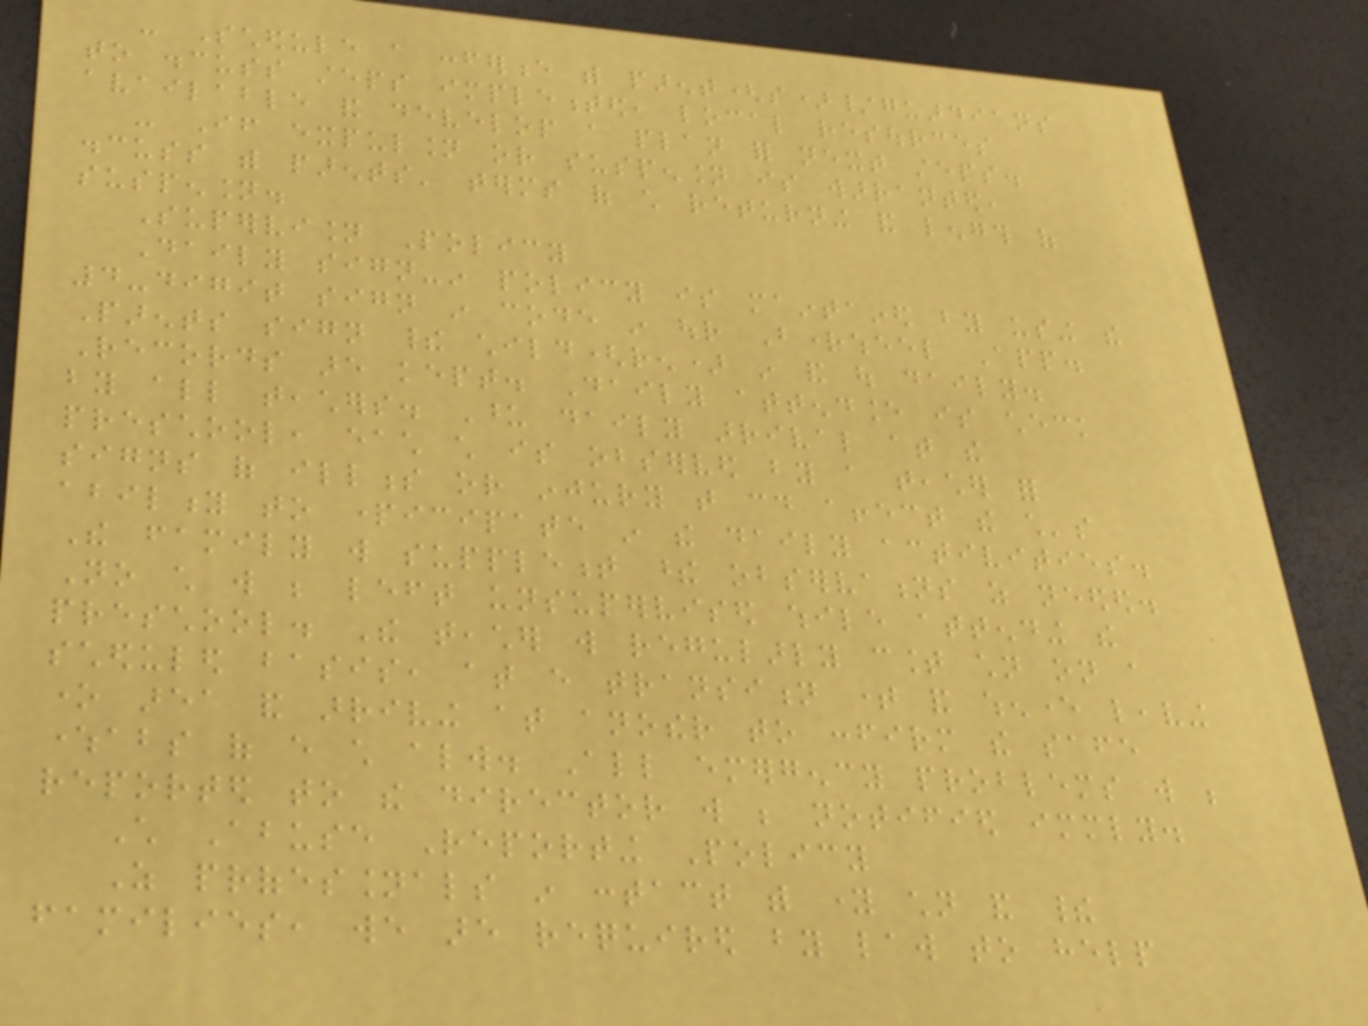- Schedule a conference with parent(s)/guardians
to discuss steps implemented, local resources
available and develop a plan for next steps.
- If expulsion or suspension is warranted,
discuss with parents' terms of child returning and length of
suspension.
Supervision Policy
Daily sign-in policy is maintained by using the
4-digit sign in code in our Brightwheel App.
Parents sign their child(ren) in and out daily.
Records are kept. Daily attendance is check
by all teachers. Upon daily arrival at the
preschool, each child is observed by a teacher for
signs of illness or injury that could affect the child's
ability to participate in the daily activities.
The family will supplement these observations as needed.
No child will be left unsupervised while attending the
preschool. The teacher will regularly count children on a
scheduled basis, at every transition time and whenever leaving
one area and arriving at another to confirm the safe
whereabouts of every child always. All emergency problems will be
reported to the director will be notified immediately.
Child Abuse Reporting Policy
As professionals in contact with young children and their
families, we are required by law to help
